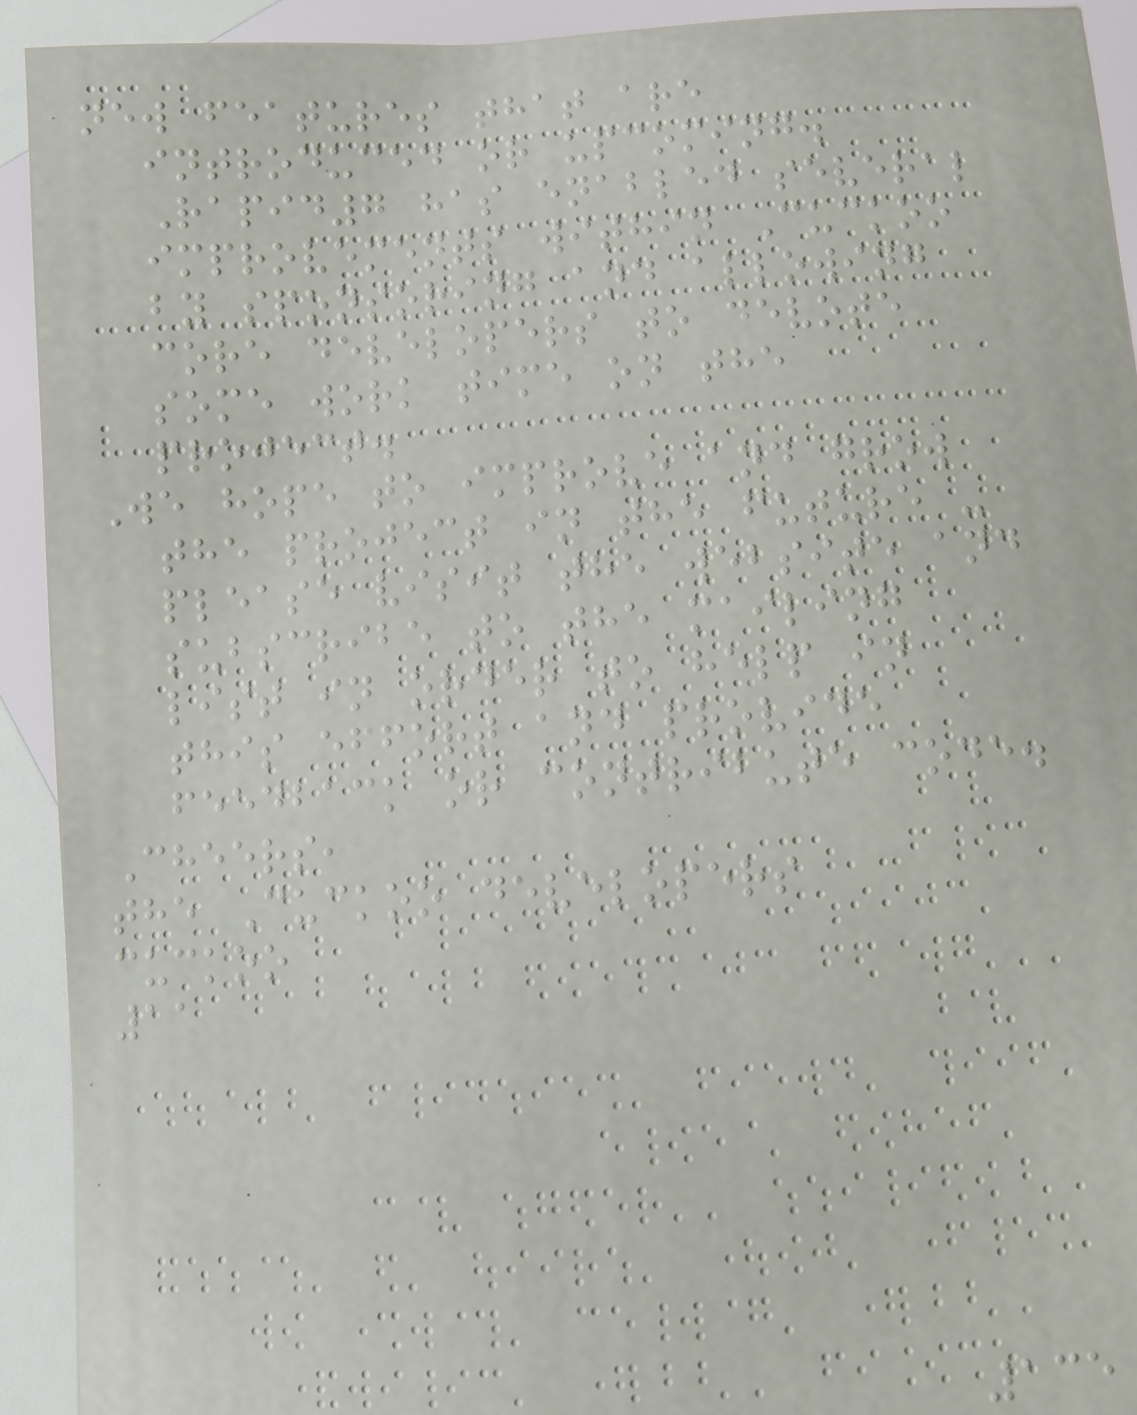new features that are
introduced or upcoming.
Rapid7 has enabled several
improvements within Cuckoo
by sponsoring and allowing
core developers to devote
some work time on the
project.
We hope to improve and grow
the project in the future -
please visit the website and
subscribe to the mailing
list in order to help in
this effort and provide
feedback or contribute code.
Cheers,
the Cuckoo developers
cuckoo
11
135
